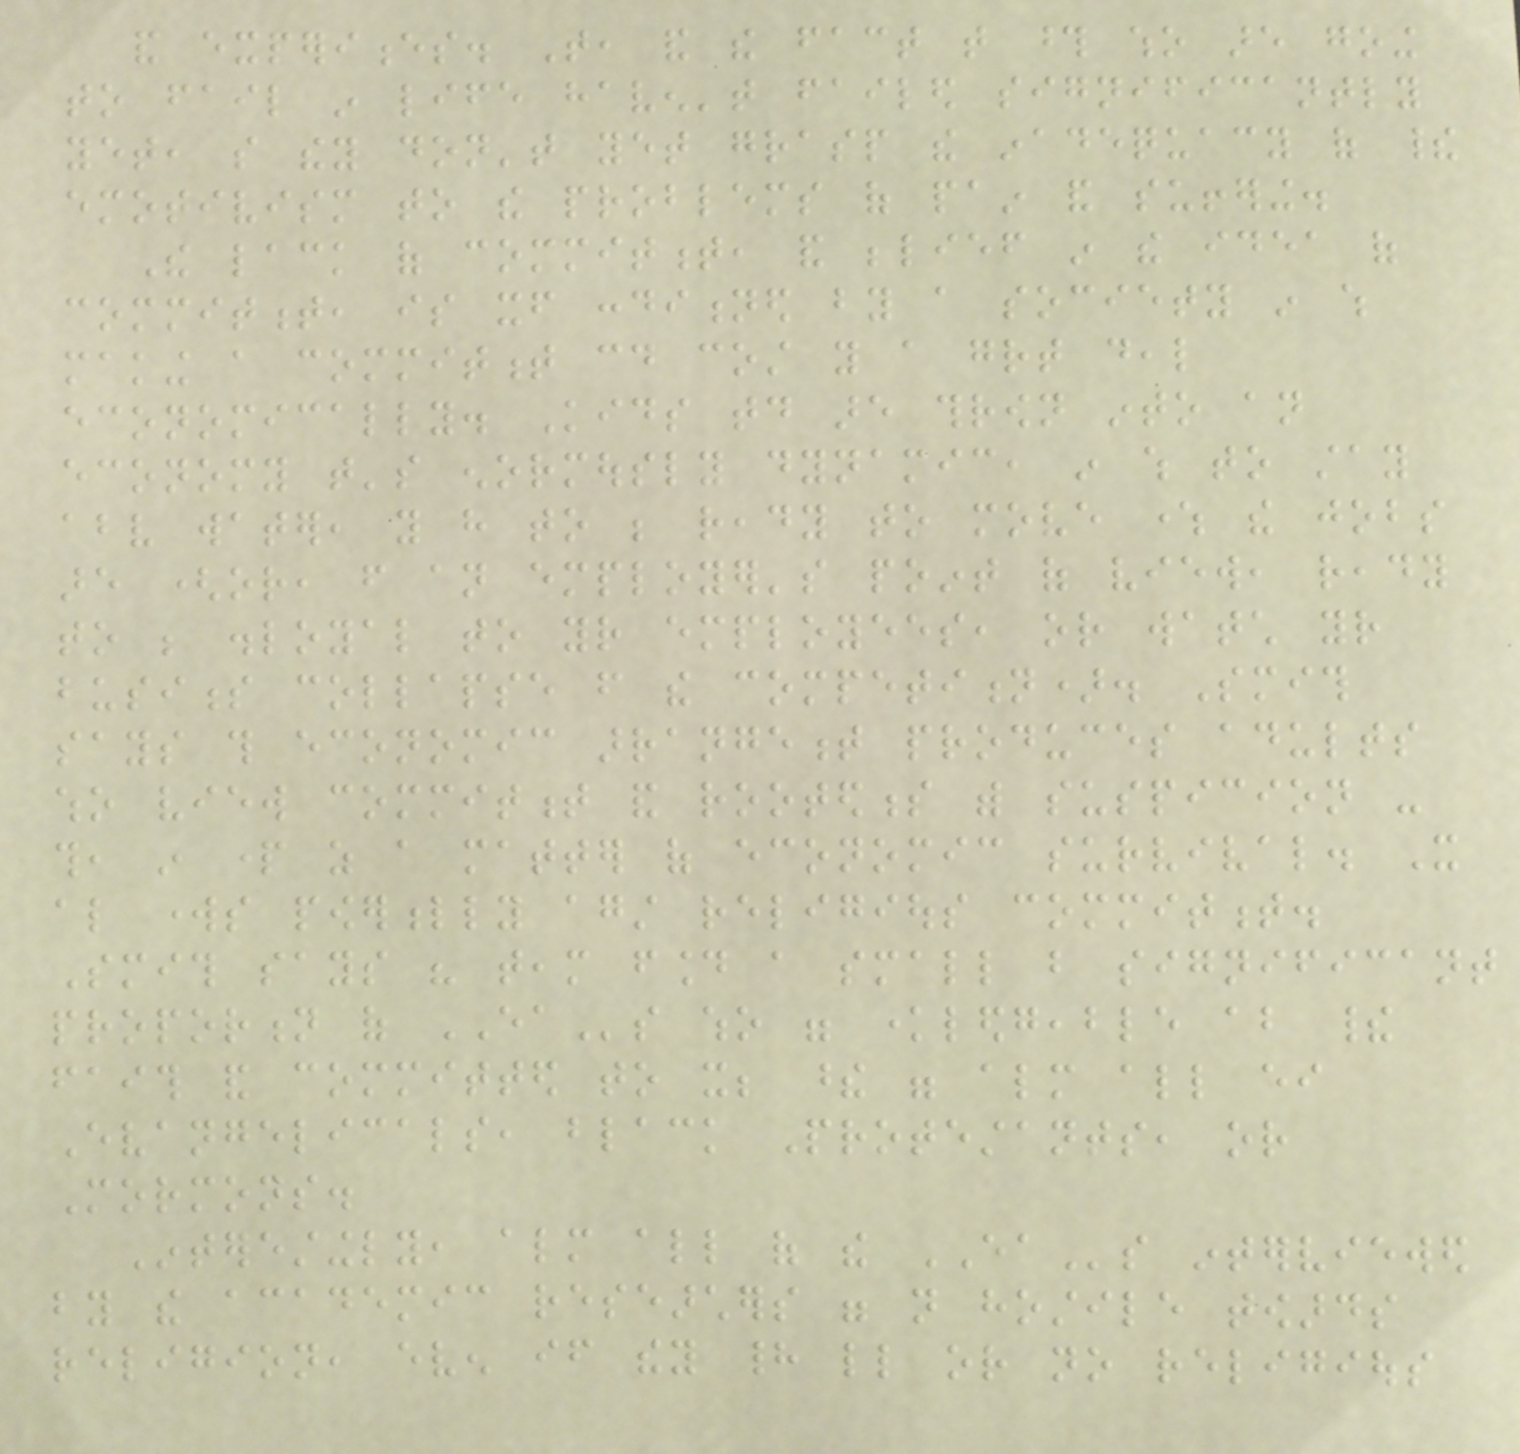and experiences. That, and the fact that those who are going
to fail in life haven't failed significantly
yet, so they don't yet grasp the inadequacy of their
emotivism to the problems of pain and suffering.
The lack of commitment, and belief in the idea of
commitment, is itself conditioned by a society in which
making a commitment could cost you a great deal
economically. Kids today are thrown into an
economy that's enormously dynamic, in which to stay
above water, you have to be ready to move where the jobs
are (or, from an employer's point of view, ready
to be disloyal to your employees, or watch your
business collapse from the competition). Smith
says this economic arrangement produces adults
who view commitment and rootedness with suspicion -
this, in part as a matter of economic survival. It
also works powerfully against religious commitment.
Smith says his team found a small but significant
proportion of EAs who were knowledgeable about their
faith and committed to it; these were almost all either
Evangelicals, black Protestants, or
Mormons.
Interestingly, almost all of the EAs interviewed
by the academic researchers were not hostile towards
religion, even if they had little or no religious
